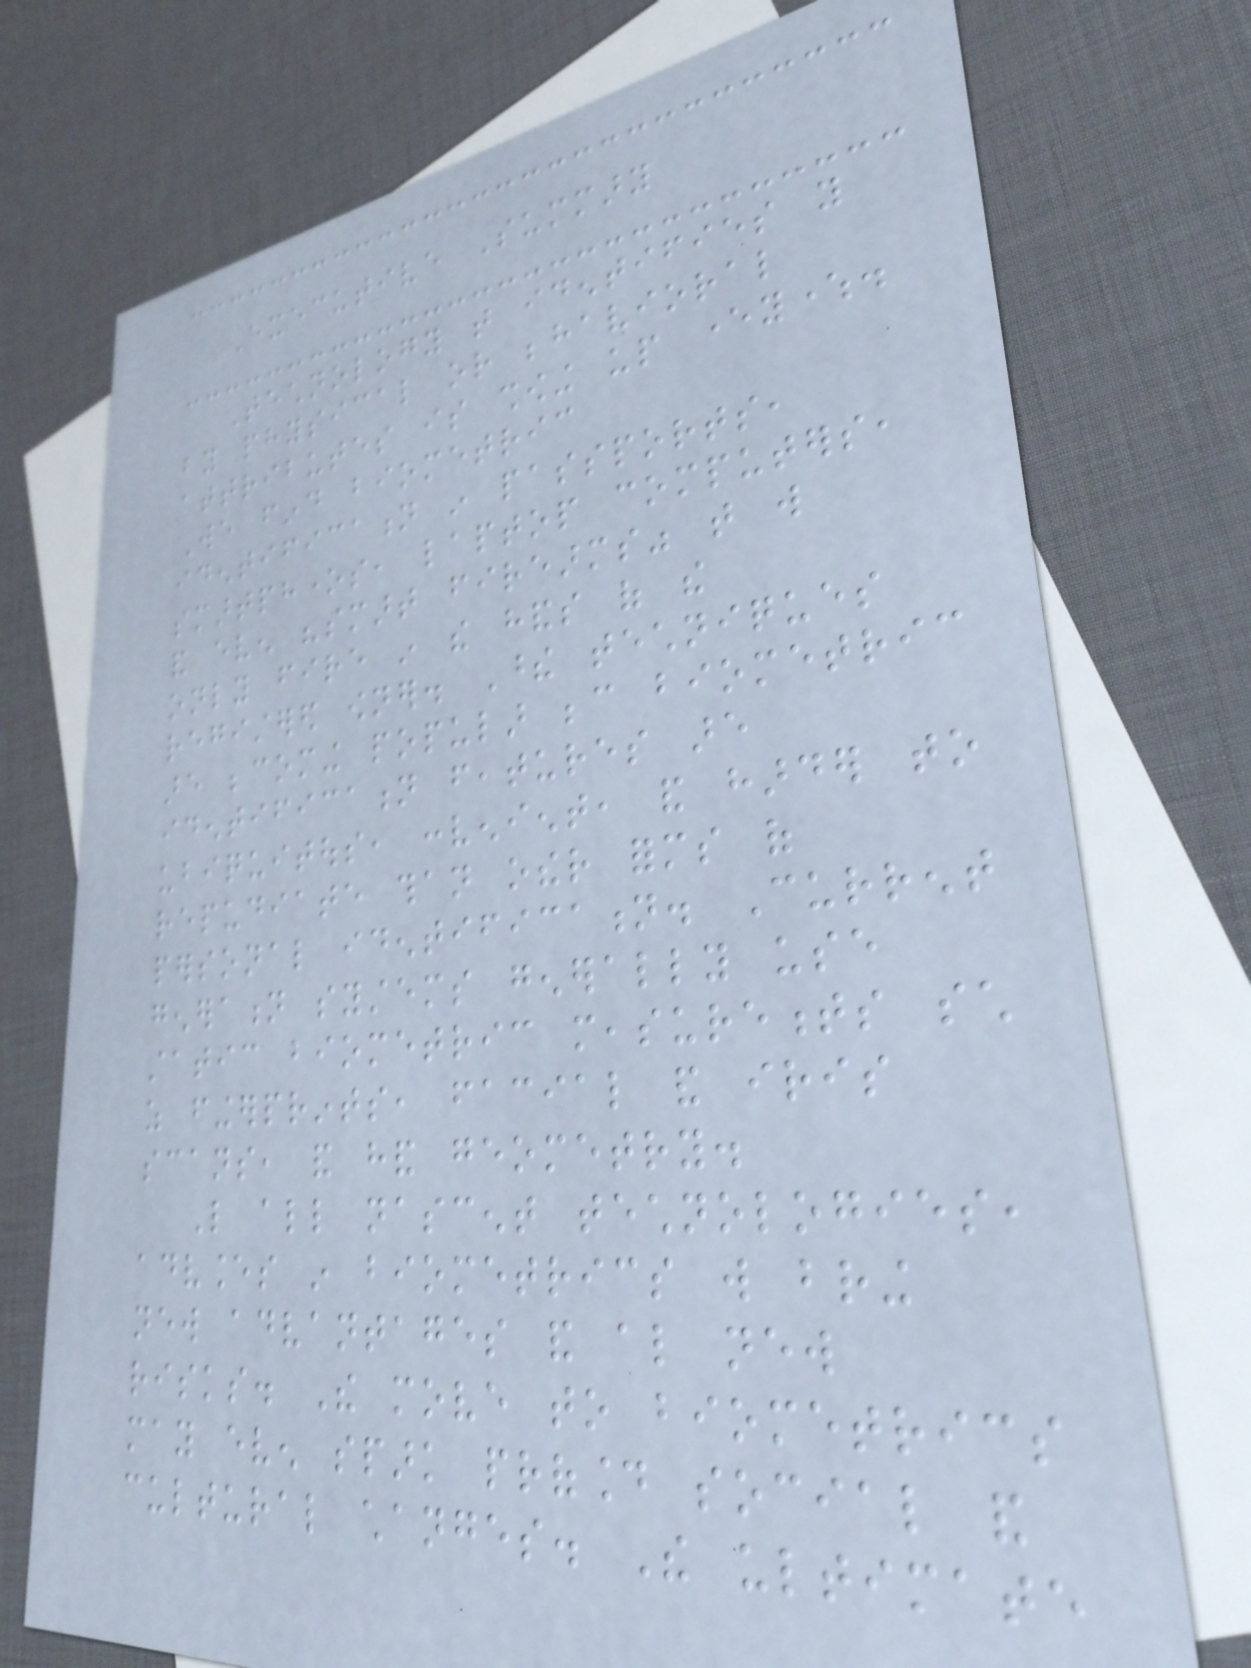Executive Summary
Technology that identifies you
by physical or behavioral
attributes is showing up everywhere.
We find biometric
identification in passports,
smartphones, laptop computers,
and even "smart firearms" that will
only fire in the hands of the
registered owner. These techniques
are becoming popular because biometric
identification features are
ubiquitous, convenient, and harder to
repudiate than other forms of
personal identification. Current
generation systems generally use
static biometric measurements such
as fingerprints, facial and iris
scans, and hand geometry.
Like all nascent technologies,
advances in biometrics will bring
new advantages and also new
risks. The move to biometrics
may even spark profound social and
cultural changes. The ultimate
